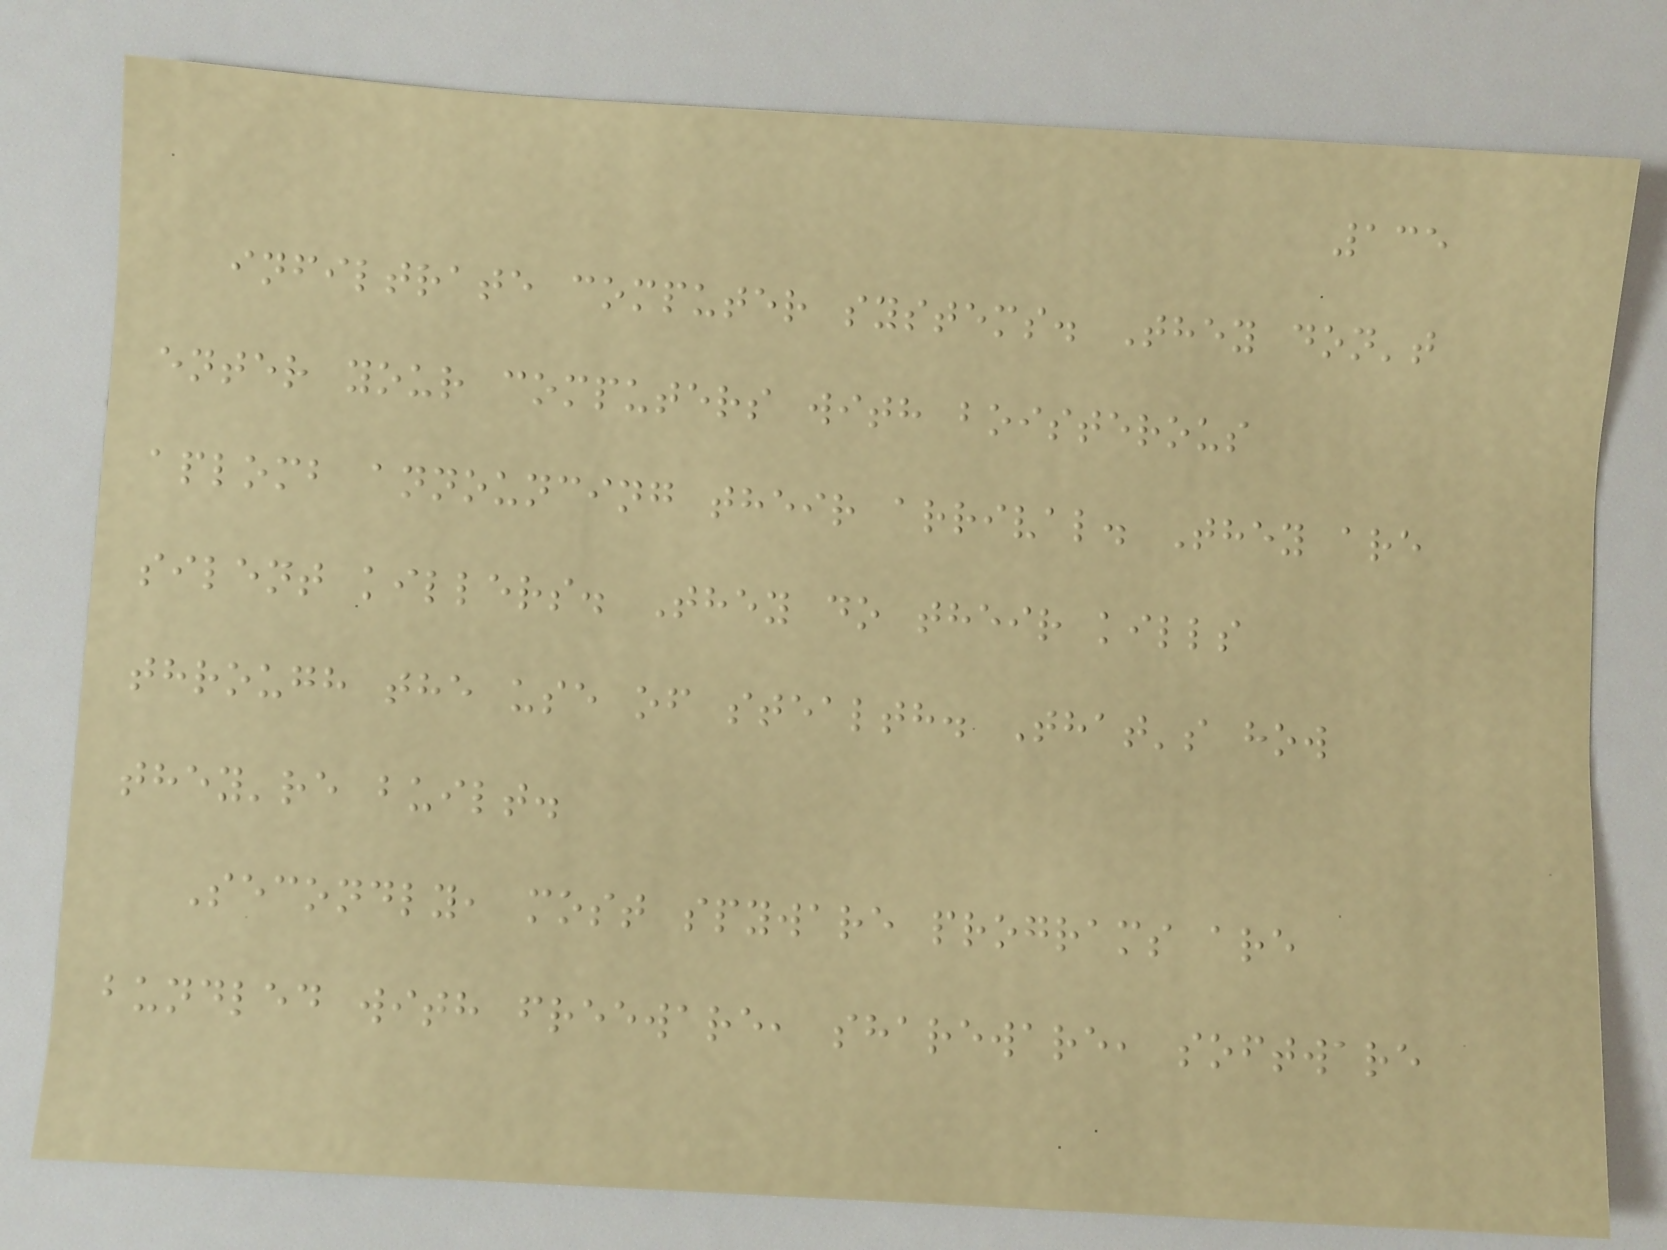135
infiltrate computer systems. They don't
enter your computers with boisterous
aplomb announcing their arrival. They are
silent killers. They do their kills
through the use of stealth. That's how
they're built.
Secondly, most spyware programs are
bundled with freeware, shareware, software
